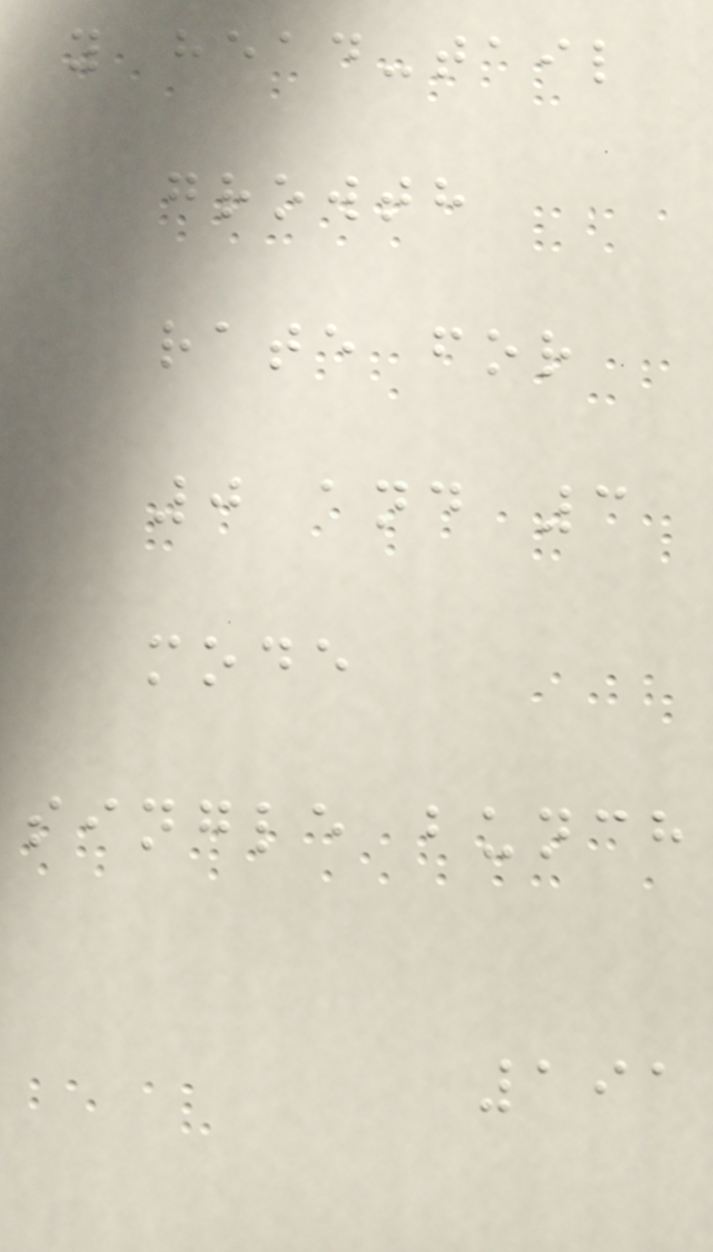y head-tail
growth
rate for
0 and 3
mode
single bunch
191
